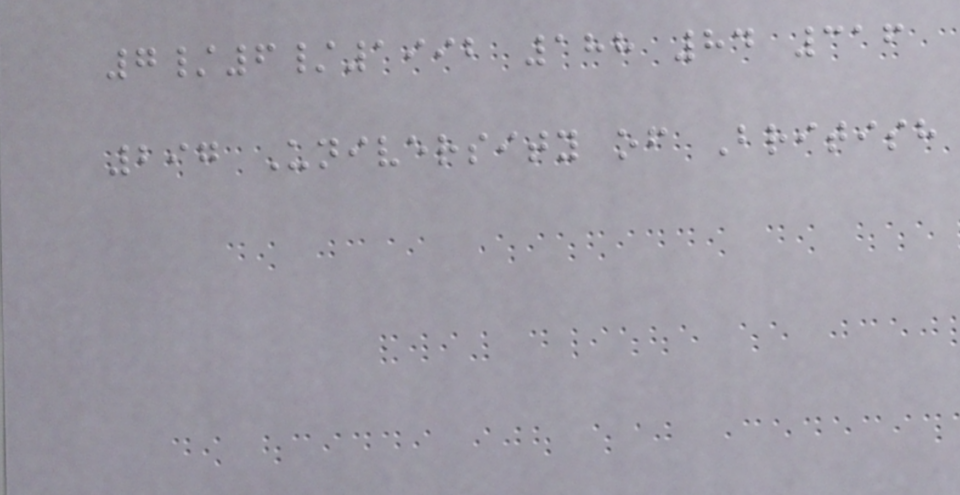7/6/1992 188 84 316
297 University of British
